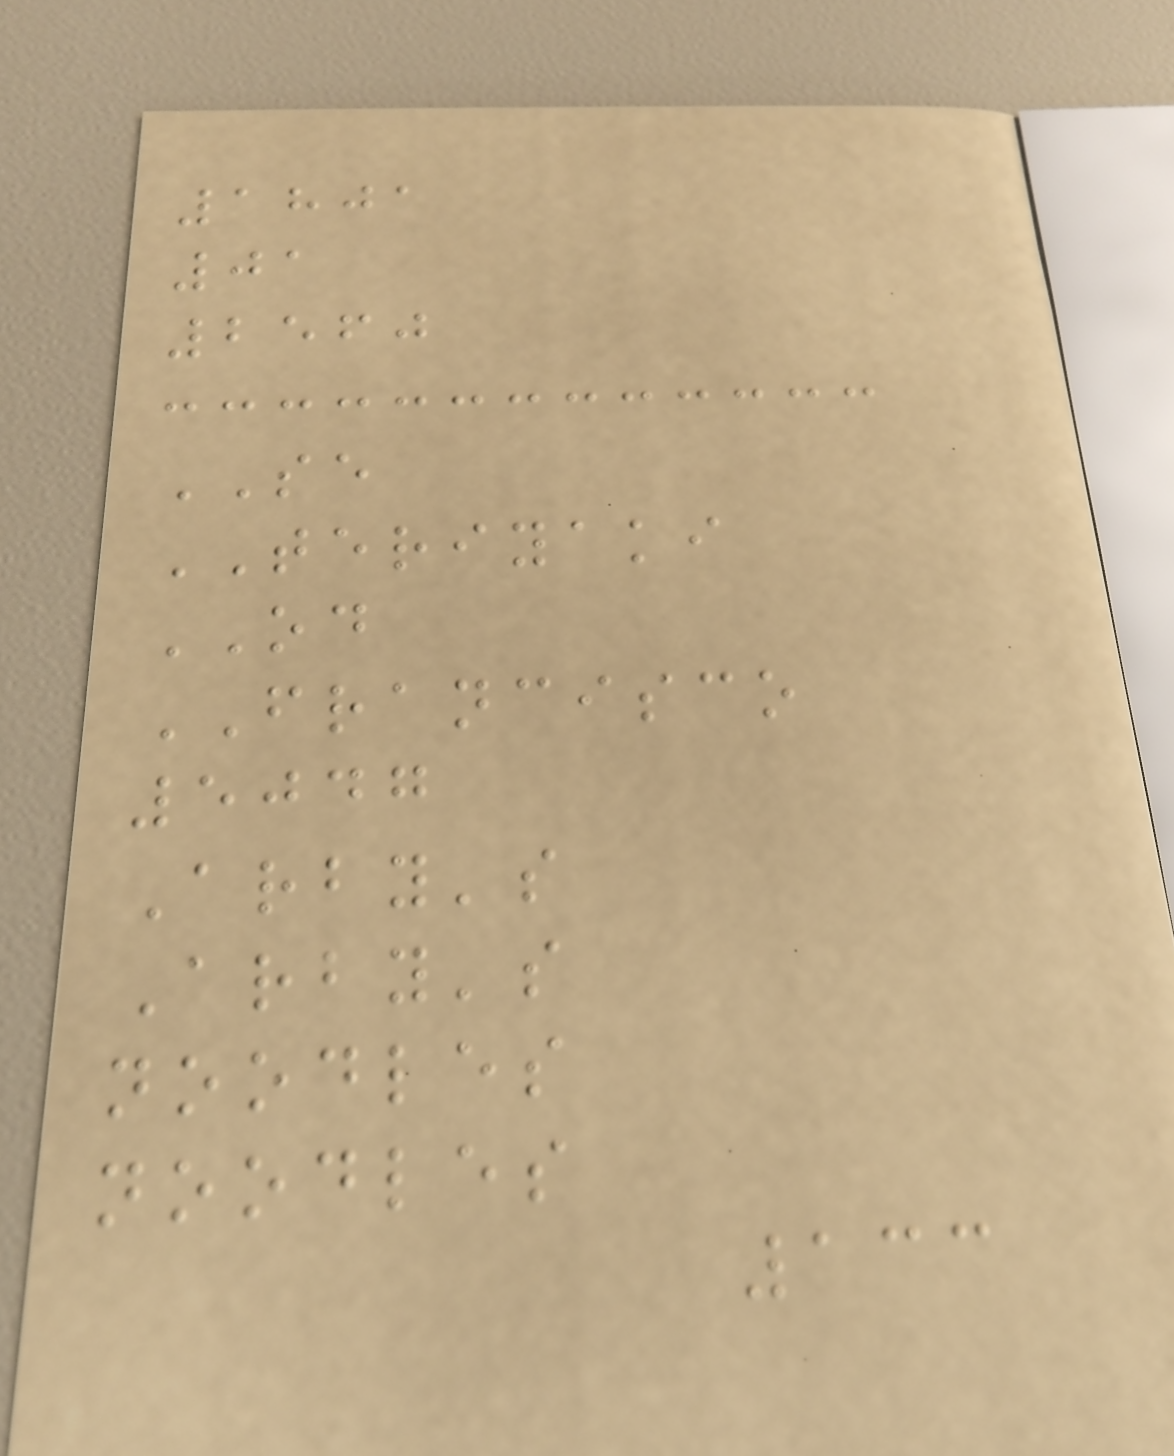1801
01
2560
SE
TERIYAKI
OD
FRANCISCO
5047
Arby's
Arby's
noodles
noodles
133
